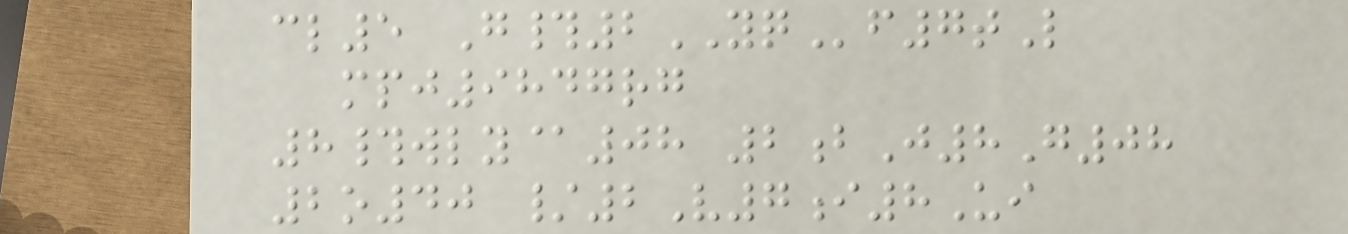cl5 G#2YQf7tL
mpj9847rg
8#wly@08 2bJ8G08
2o40 /2V7i8Ui
